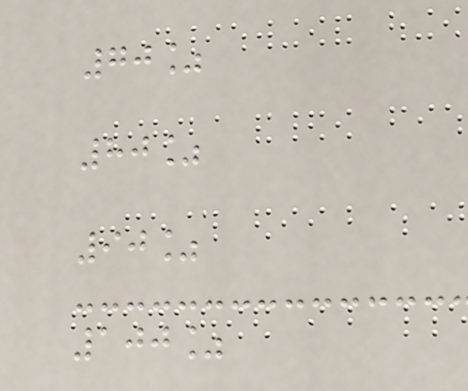70%
80%
90%
100%
